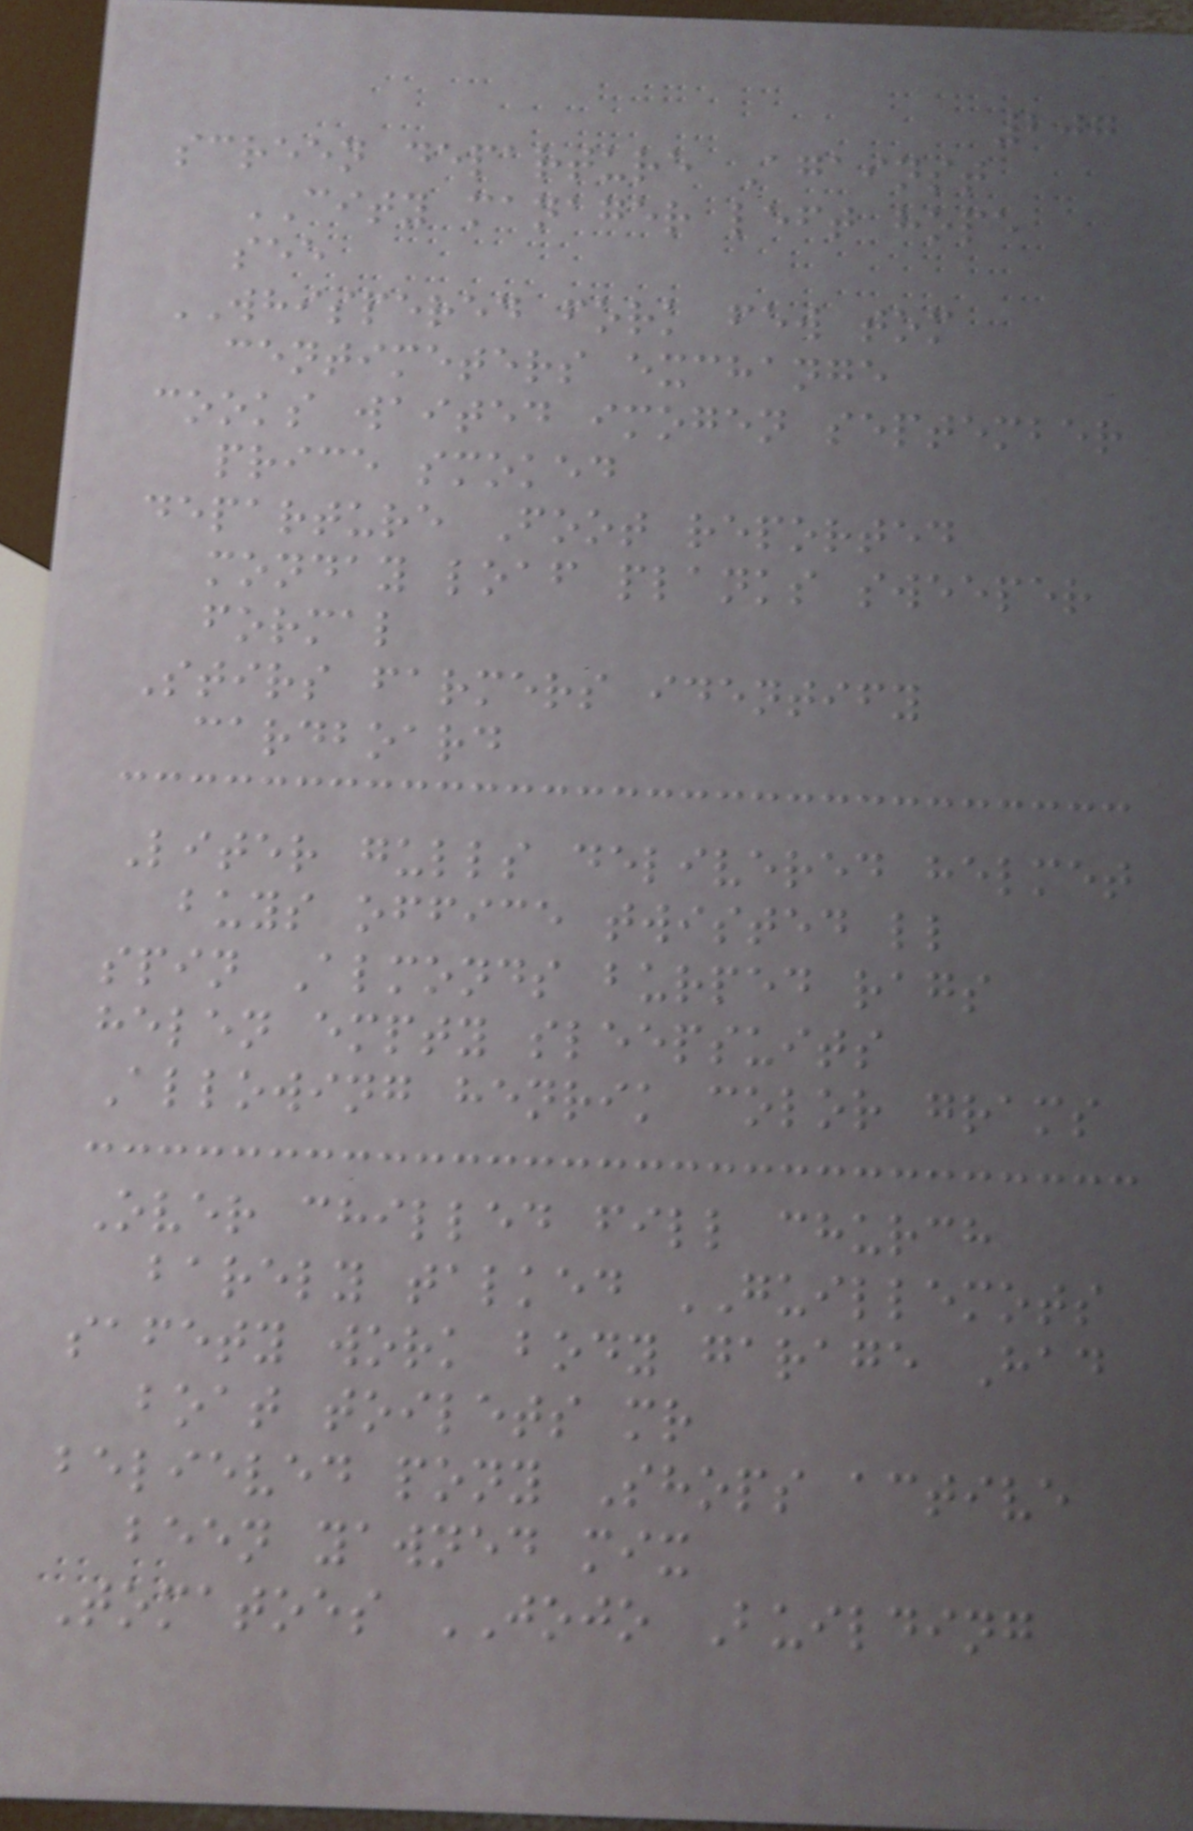207
screen departure Against
CITY manager left hope
see
WHISPERED fork few tom
centimeters exchange
cooks waited imogen september
price smoked
departure Foot reported
monday loaf planks sweeper
formal
Stirs farmers identify
cardboard
Liter gulls delivered helmet
buys office twisted ll
spin Almonds burped rags
helen empty sleepsuits
Allowing henrik color grams
Over chilled fill church
barely talked GUILLEMOTS
safety work body garage Had
boat toilets mr
believed pony Shops active
been yawned mix
Tomatoes JOJO Building
